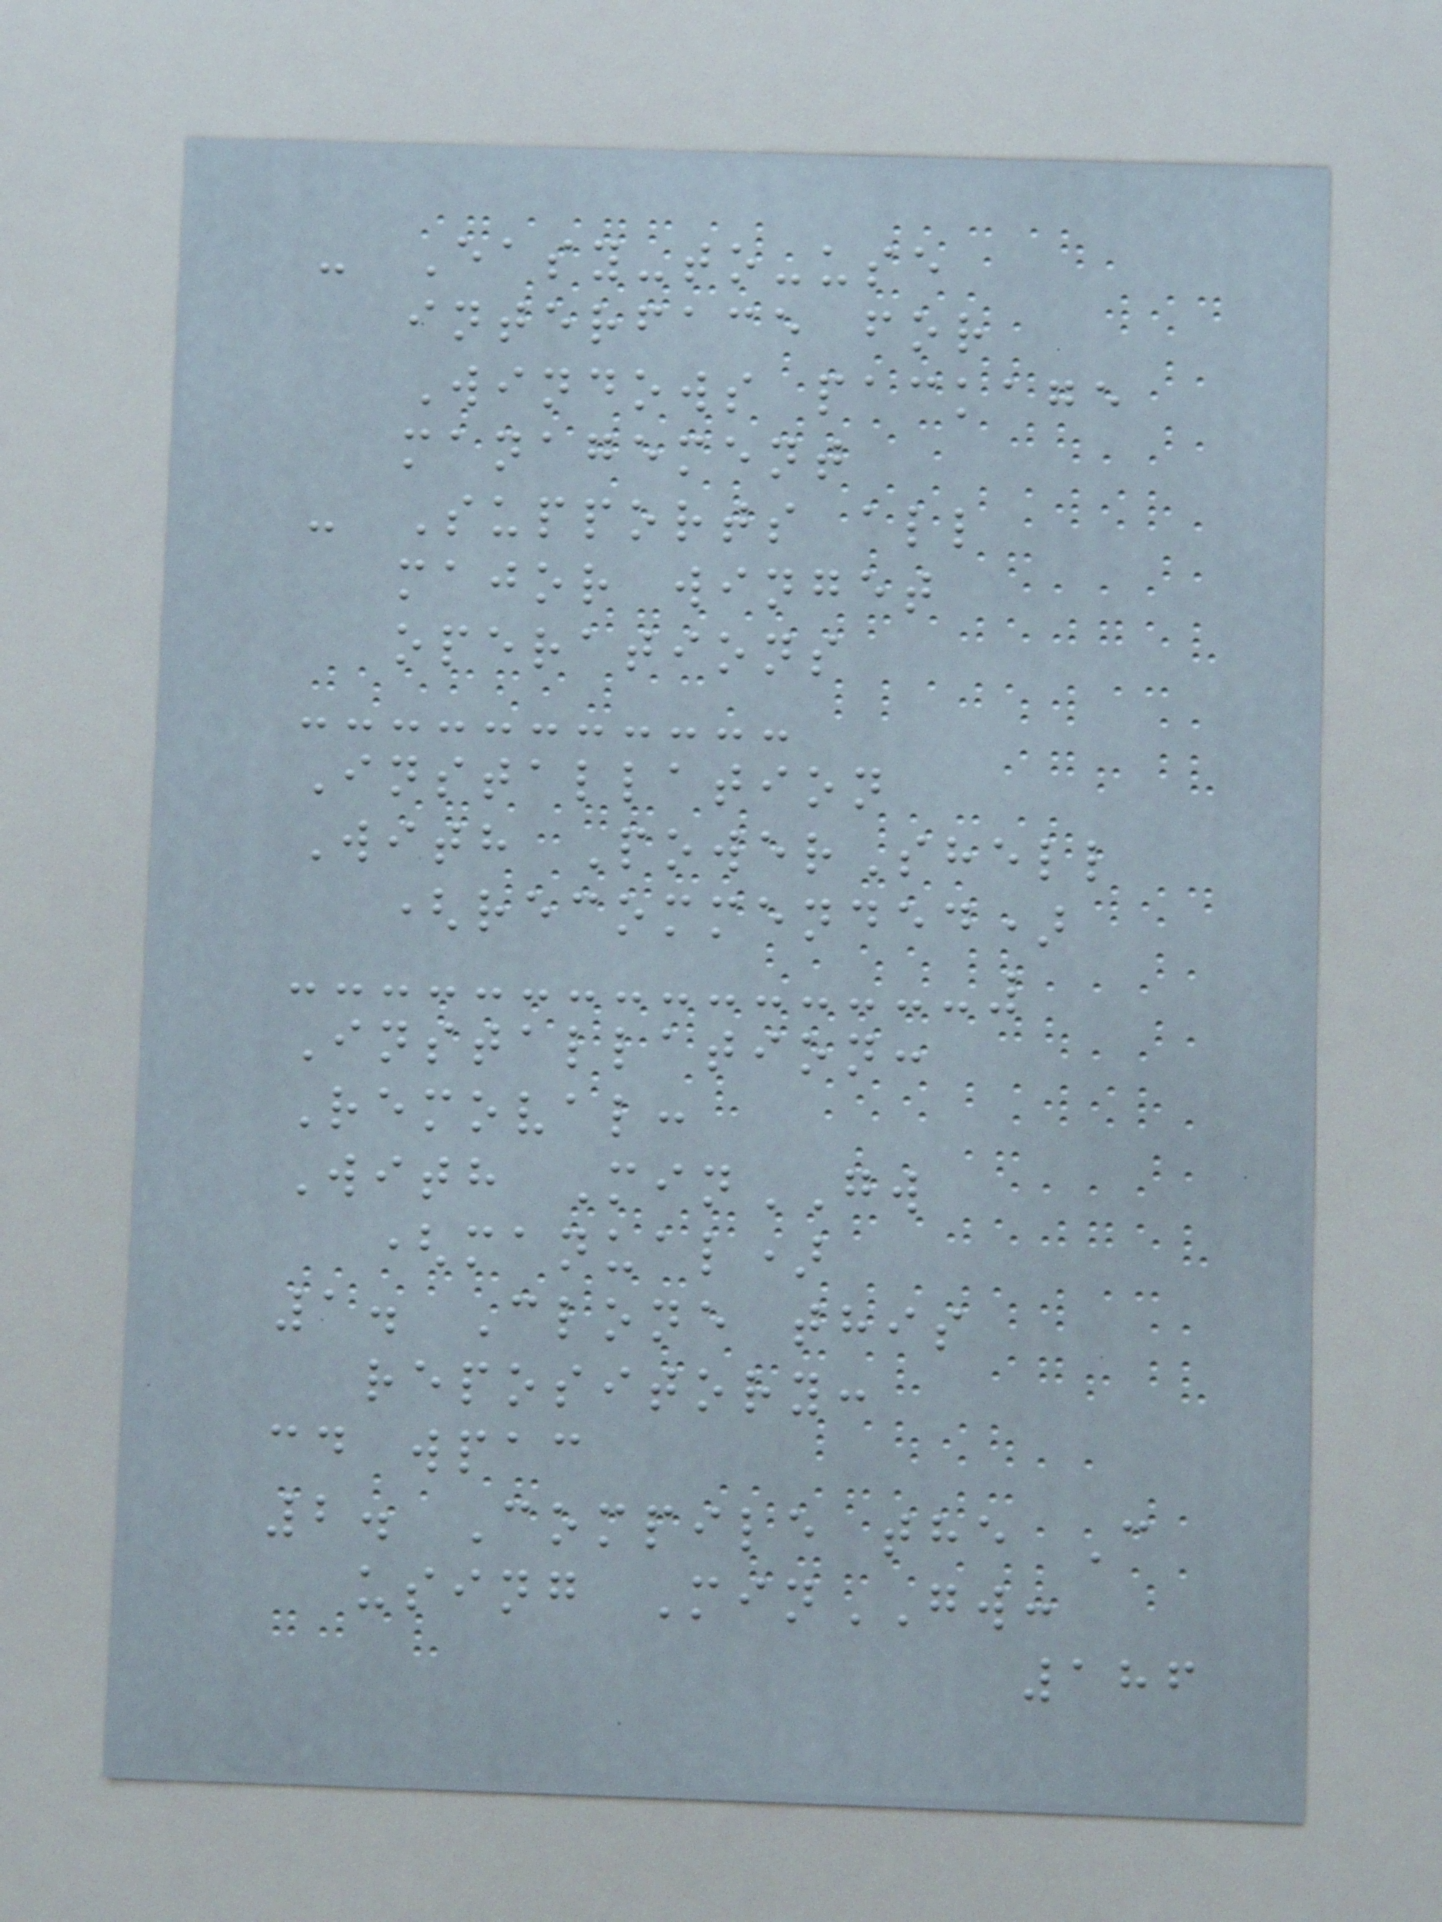- Easy-to-use
interface for
Windows package
management
- Supports all
major winget
operations
Installation
With PowerShell
(recommended)
Installation:
Removal:
With MinGW
(manual)
1. Clone this
repository:
cd wpac
2. Compile the C
using MinGW:
186
